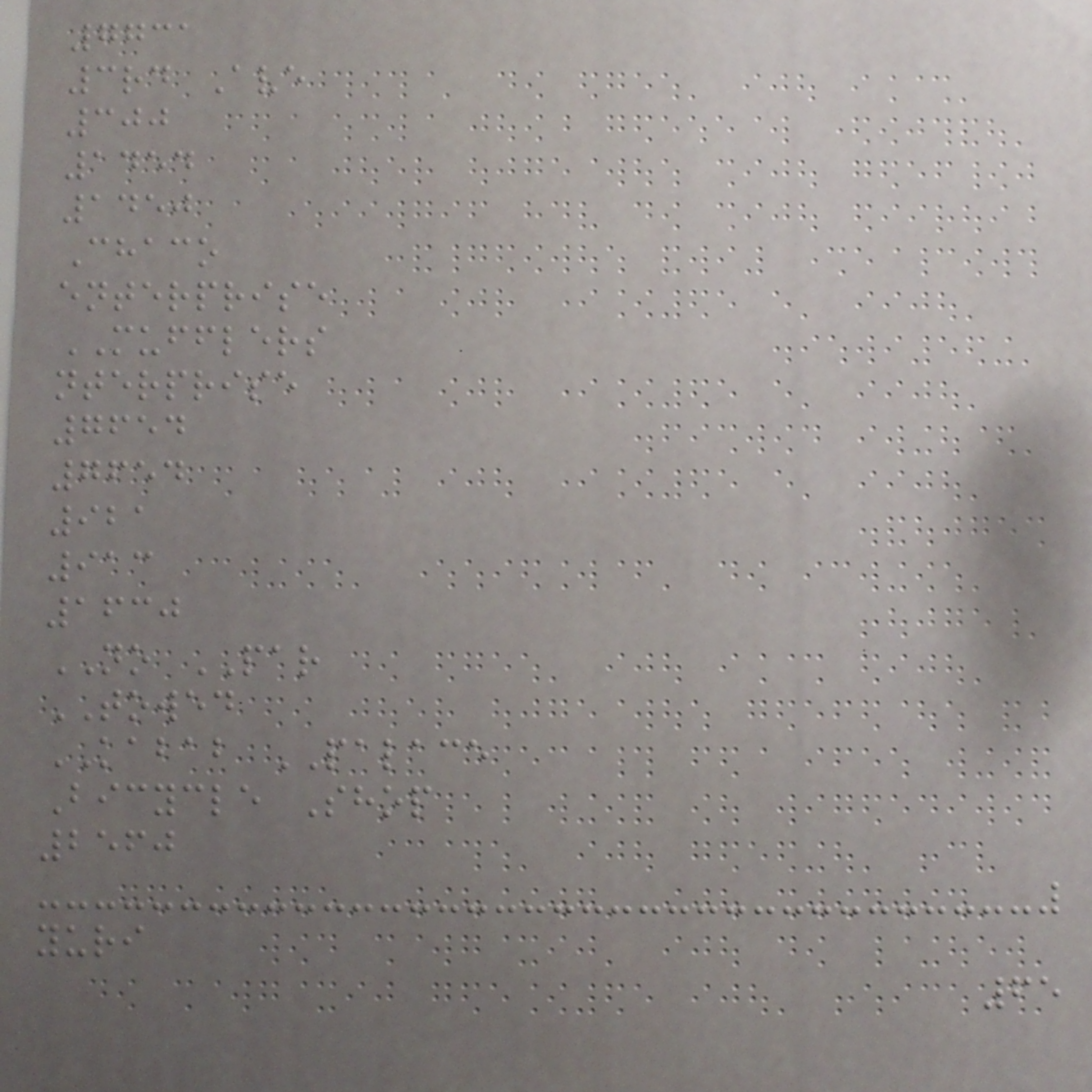7731
3rd Ave
300
1454
1450
Chaco
enterprise
MUFFLERS
nterprise
7654
7654
921
913
1630
NO PAR
TOWED
KABAB PALACE
Bicycle Shop
2560
yuri
65
